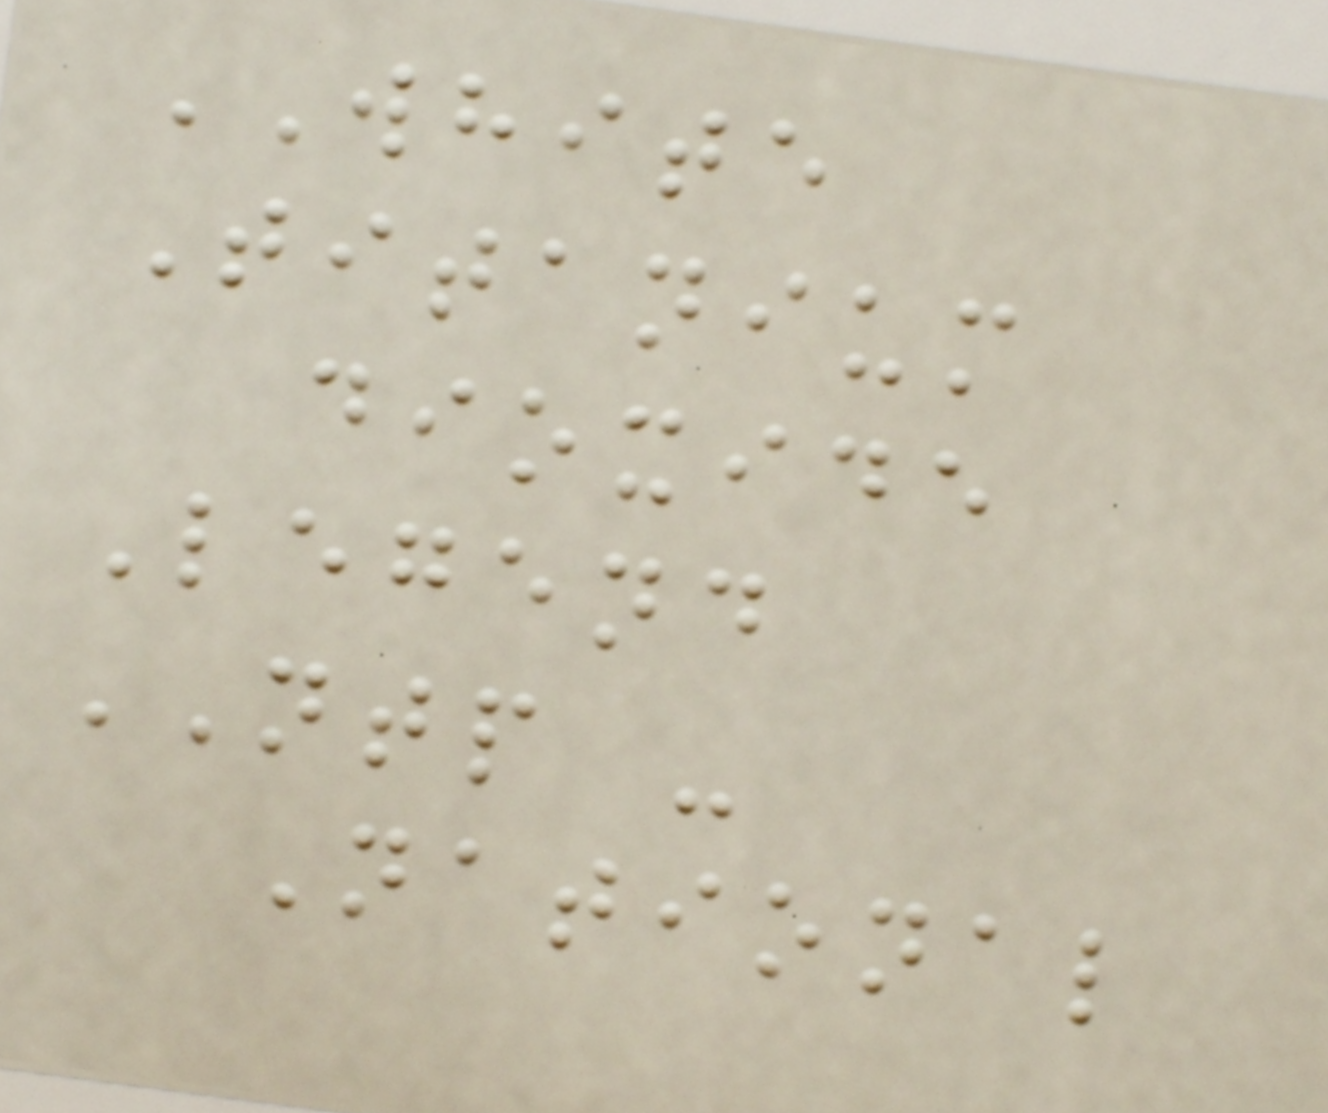WHITE
Titanium
dioxide
Legend
NTP -
National
